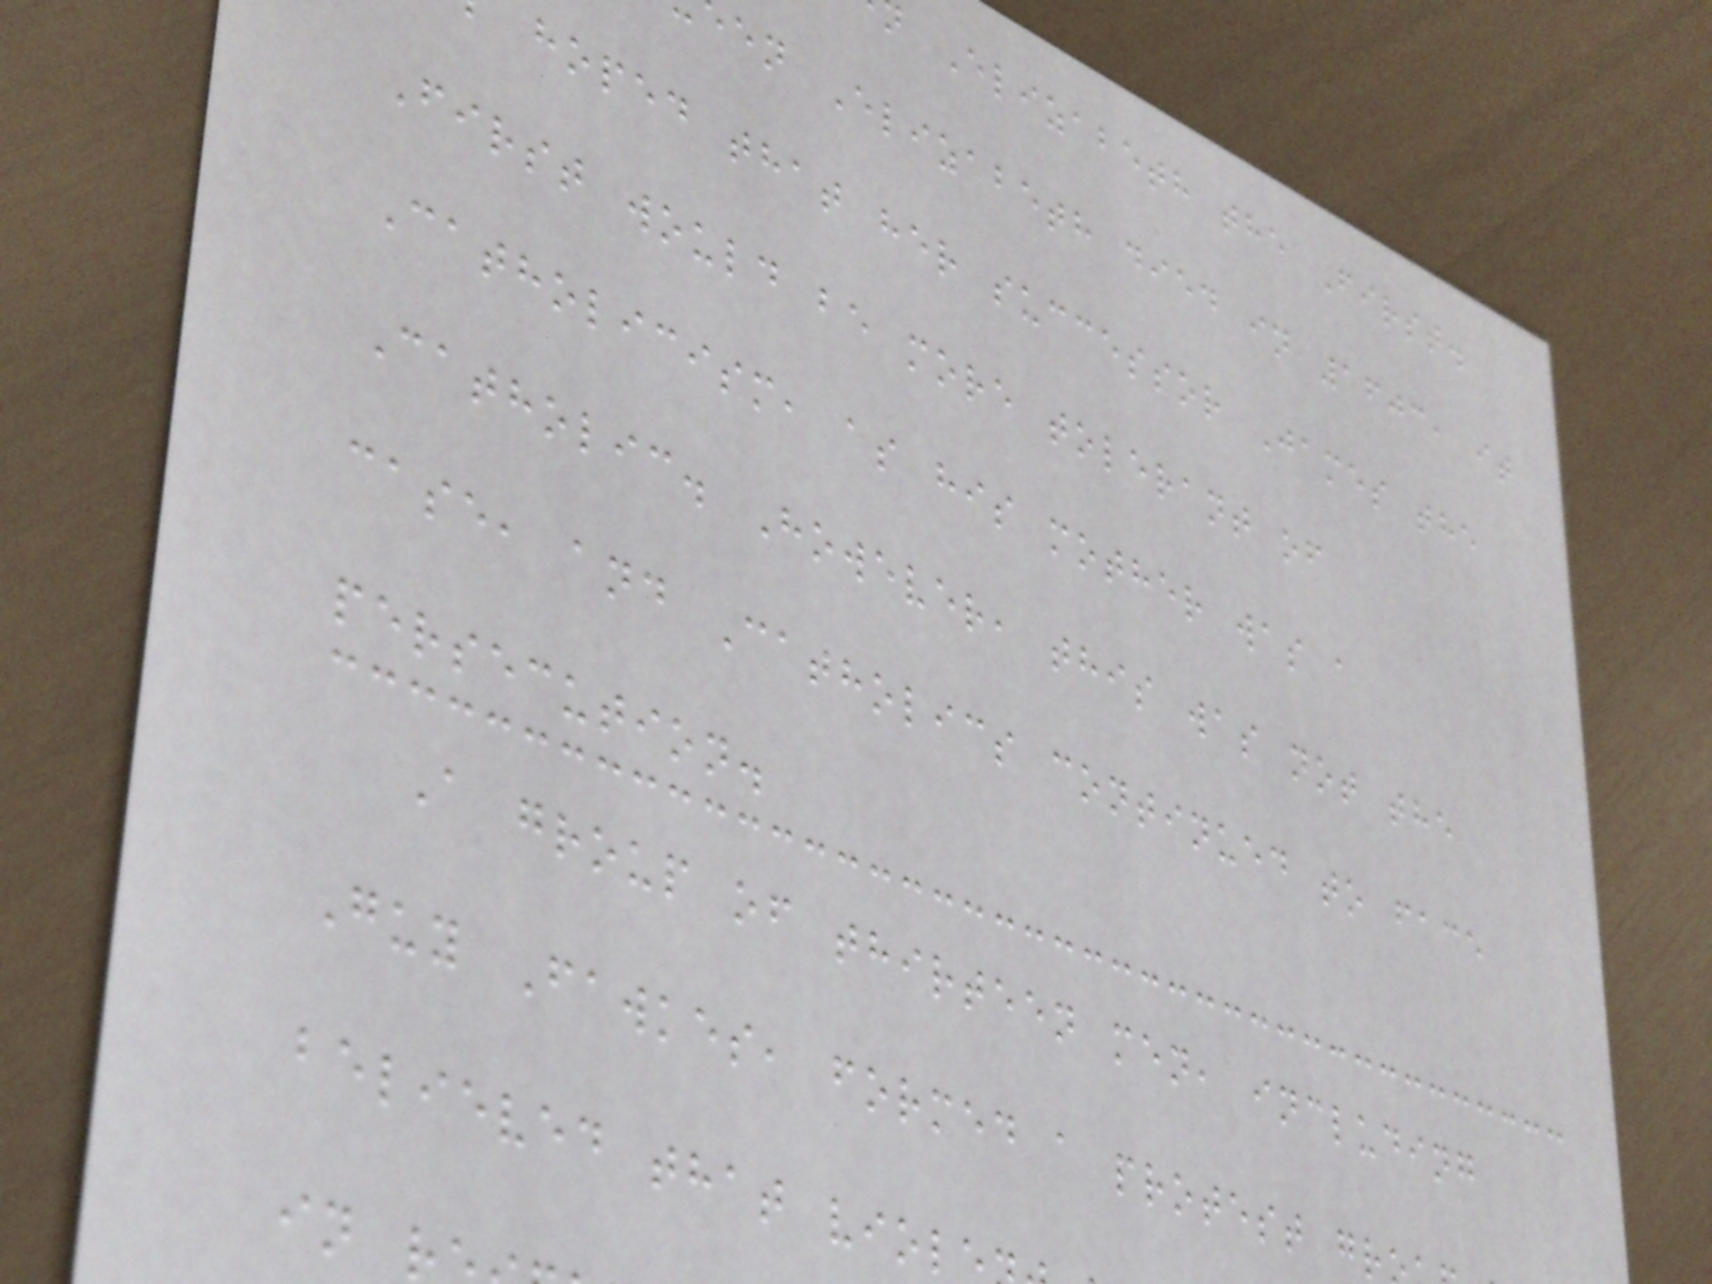Elizabeth the First.
en Elizabeth died in 1603, it
hoped that her successor James the
First would be more tolerant of
Catholicism, as his mother was a
Catholic. However, this was not the
case, and Catholics continued to face
persecution.
A group of thirteen men, including
Guy Fawkes, formed a protest gr
believed that viol
